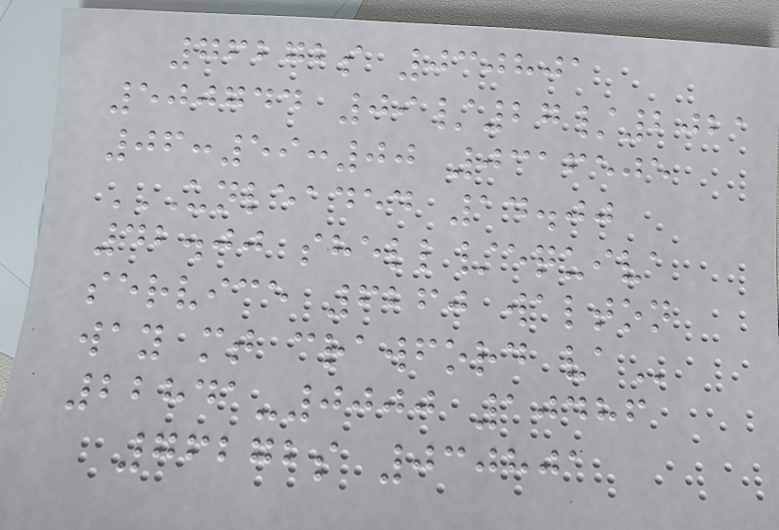76272s 030801
500744 09/27/2021
06:59:00 0316505
UNLEADED 14.00
42.00 SHELL/EQUIVA
SERVICE 6260 WALTON
WAY MT CRAWFORD VA
22841-0000 10486
76272s 030801
